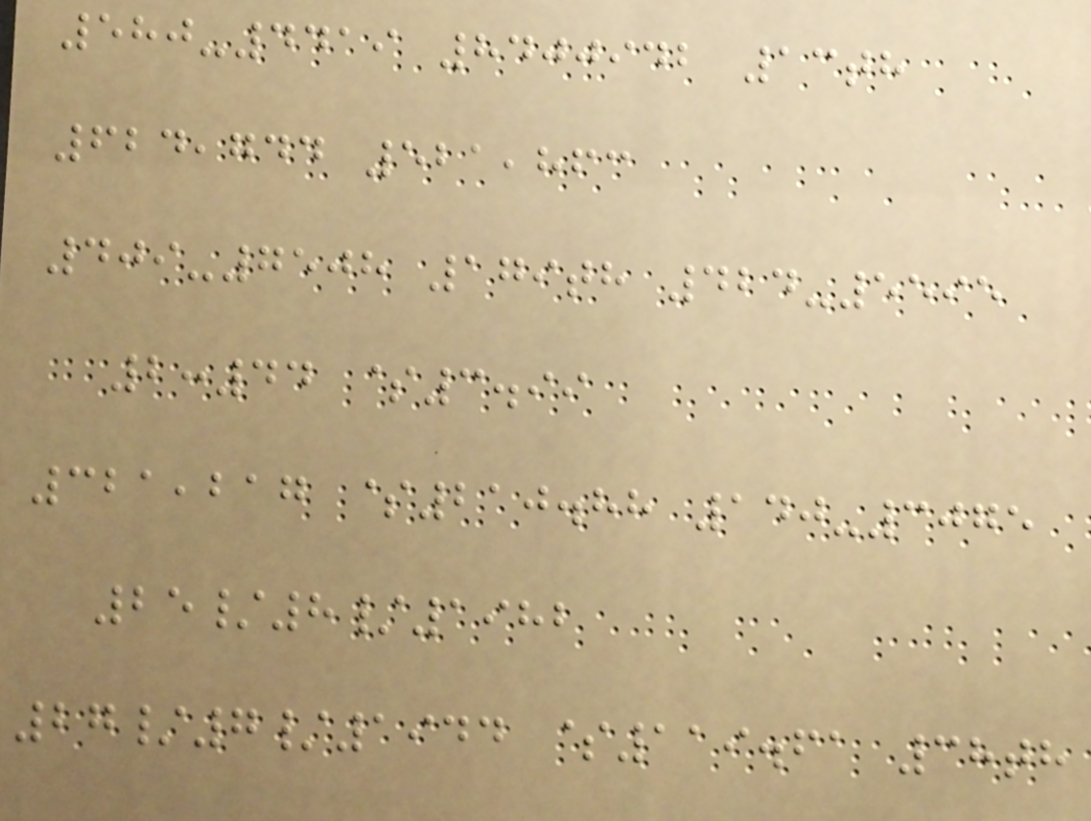580-4419 8400942 13th
624,744 521,863
409-7508 179th 424-5595
2:44 $3.99
321,217 $210.88 140-3075
25/8/1982
27/7/1944 $119.61 38th
